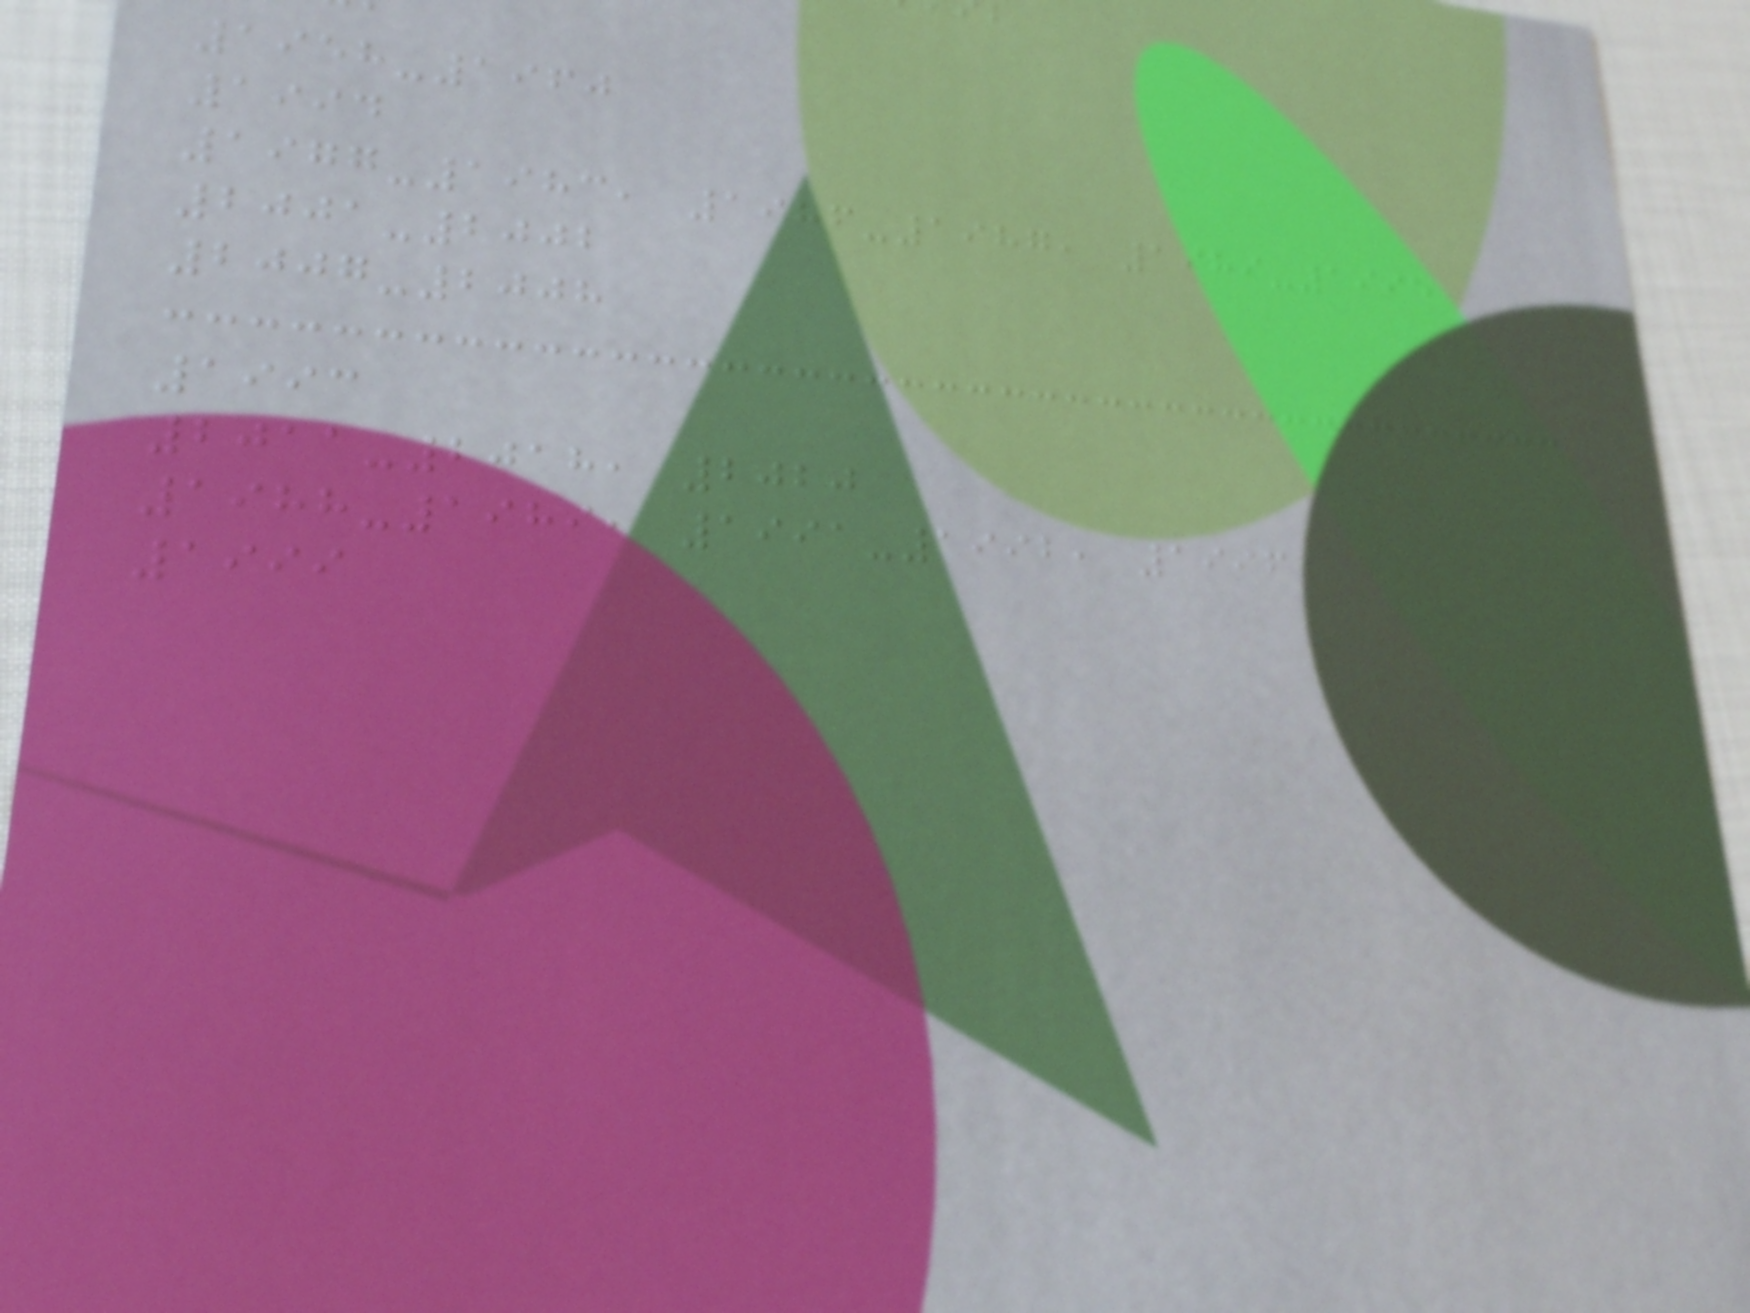1958-1960
1994
1977-1983, 1986-1987, 1989-1995
2001-2002
2007-2008
1993
2011-2018, 2020
1988-1989, 1991-1992, 1996
1999
